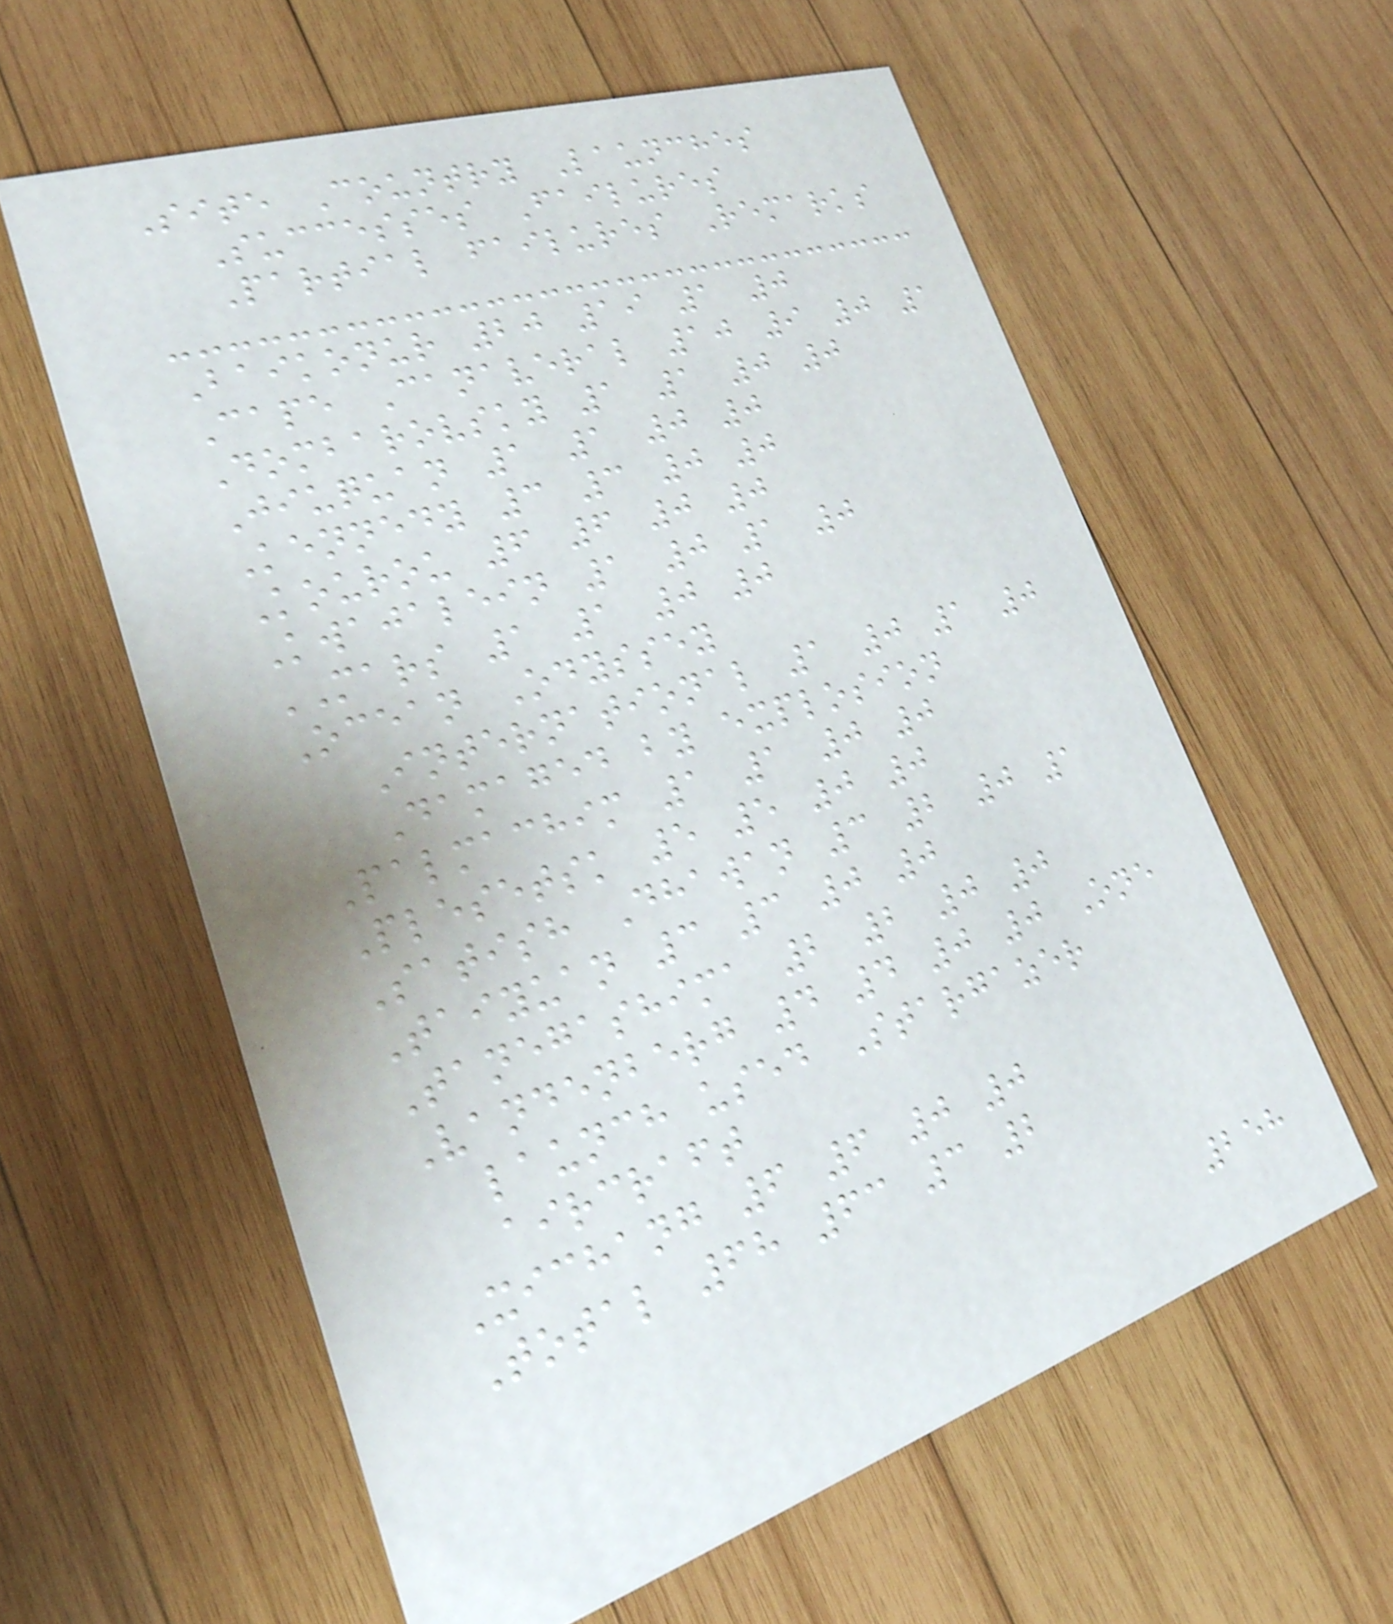Site Country Launches
Successes Failures
Partial failures Remarks
Baikonur 20 19 1 0
Cape Canaveral 10 9 0 1
Dombarovsky 1 1 0 0
Jiuquan 1 1 0 0
Kennedy 3 3 0 0
Kourou 6 6 0 0
Kwajalein 1 0 1 0
MARS 1 1 0 0
Ocean Odyssey
International 1 0 1 0
Damaged by explosion
Palmachim 1 1 0 0
Plesetsk 5 5 0 0
Satish Dhawan 3 2 0 1
Taiyuan 3 3 0 0
Tanegashima 2 2 0 0
Vandenberg 4 4 0 0 One
launch used Stargazer
aircraft
Xichang 6 6 0 0
Total 68 63 3 2
258
